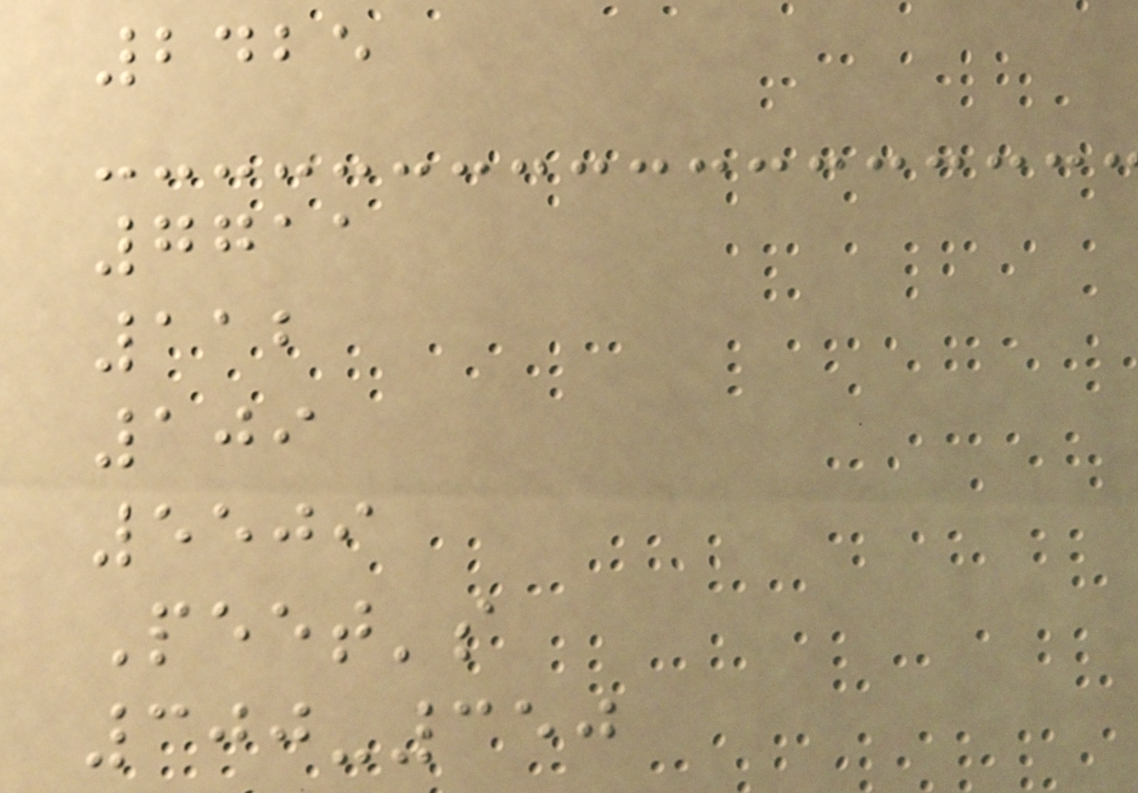2425
7711
112
109
5509
Peet's
300-350
